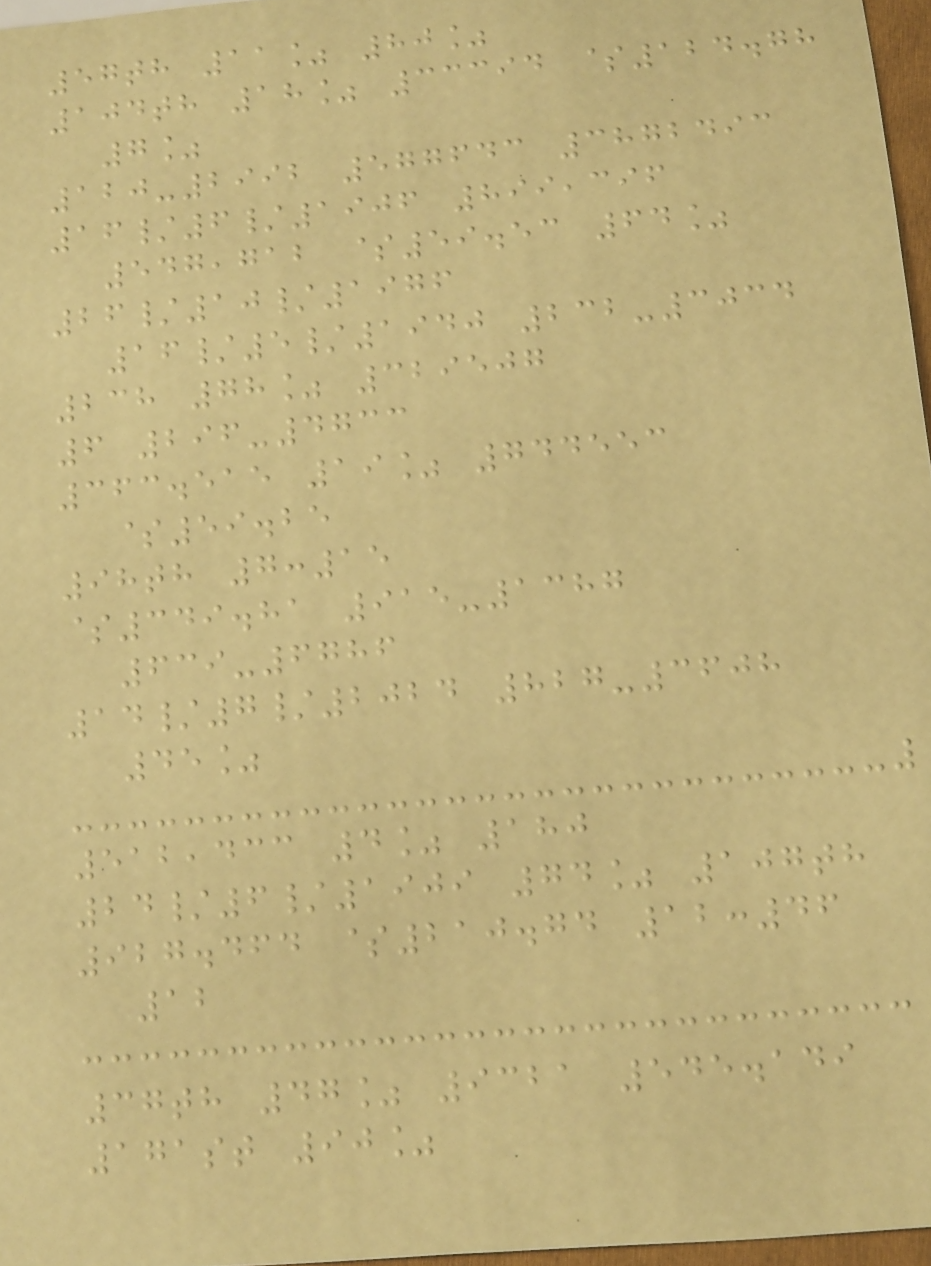57th 11% 80%
104th 18% 33394 $124.78
7%
120-2992 577643 3872493
16/6/1906 899,396
547,712 $59.53 64%
26/10/1976
16/5/1940 232-3034
238 78% 329507
6 296-4733
363.515 19% 744553
$59.25
98th 7:15
$349.81 915-1387
639-6786
14/7/2024 827-3608
45%
512,433 4% 180
24/6/1909 74% 107th
927.464 $210.74 12:46
12
37th 47% 9321 545.149
171st 90%
